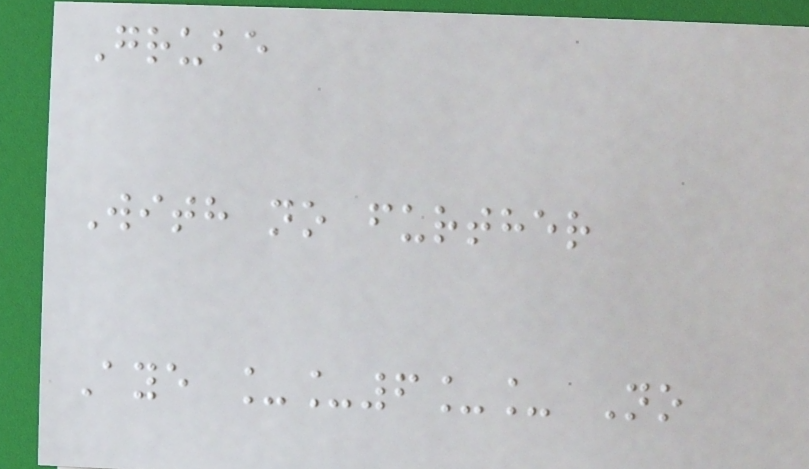Grube
With no further
Aye __6__ No
